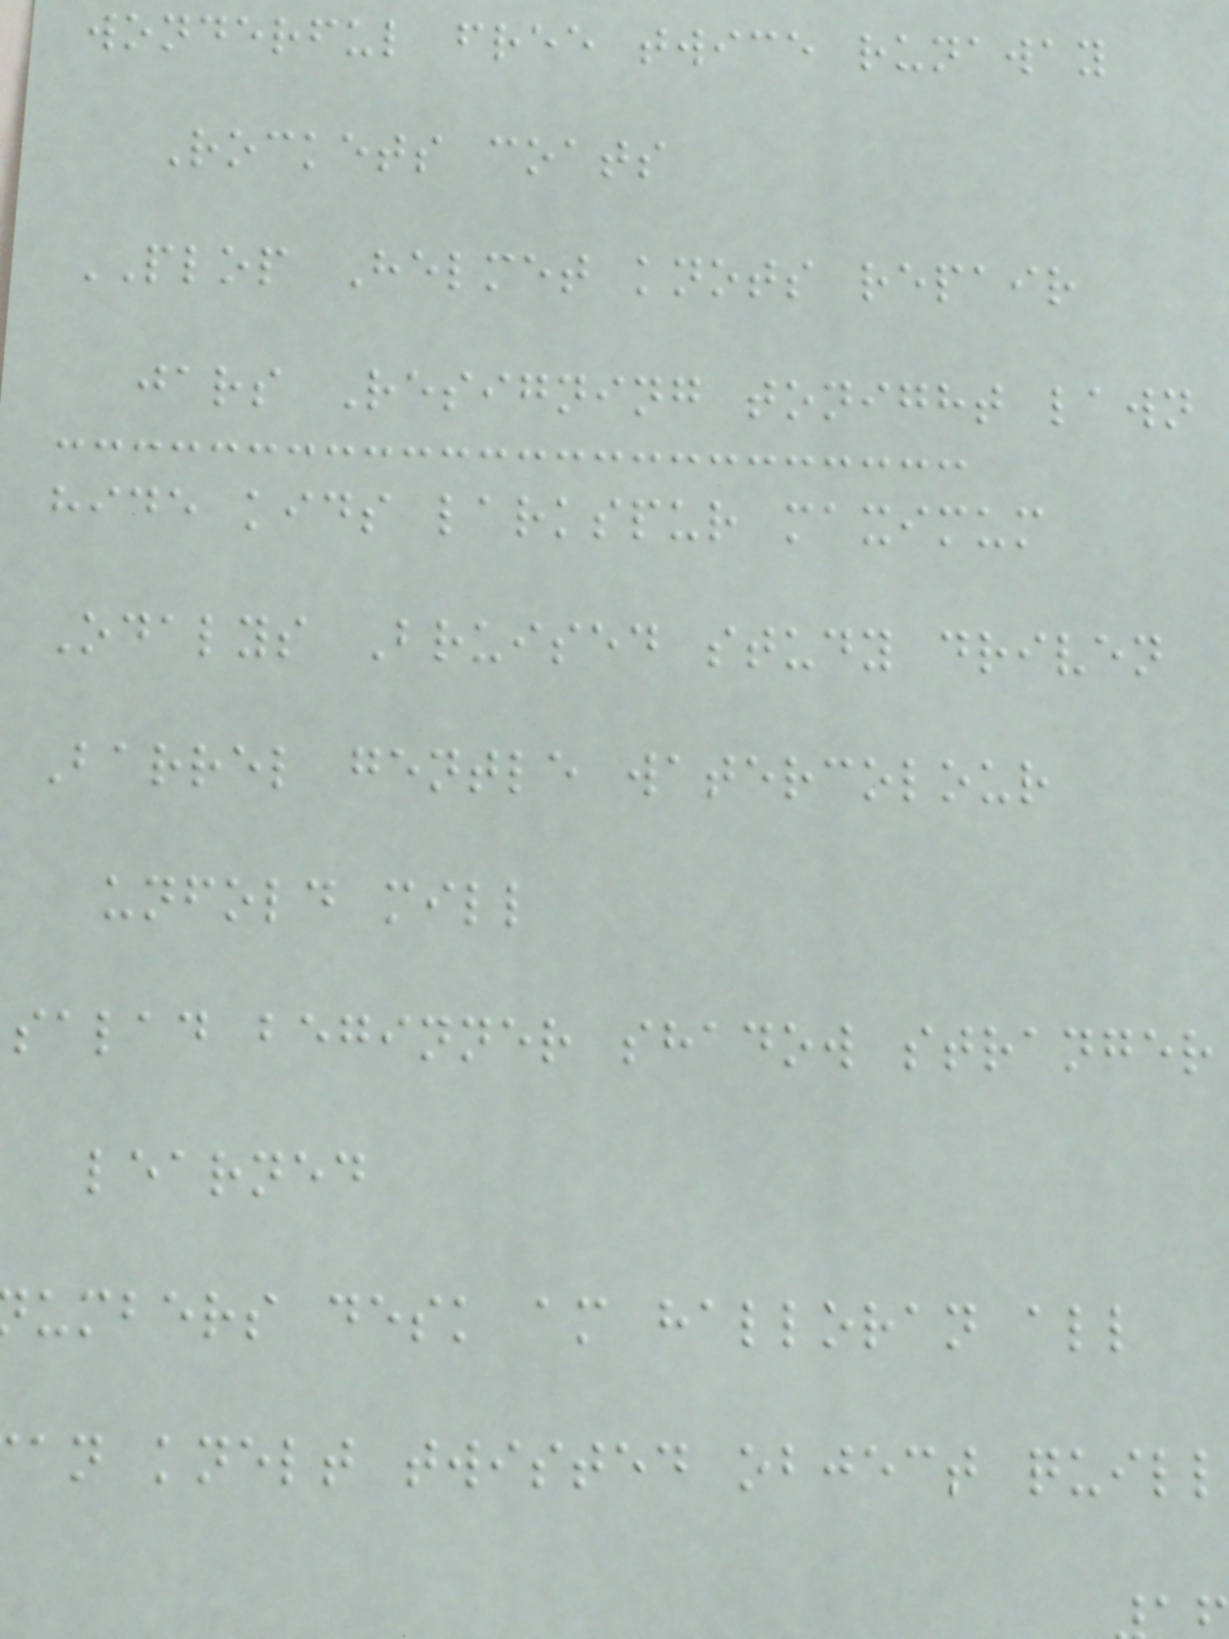wonderful free twice runaway
Rockets coats
PLOP Helmet knots repair
jars Resigning tonight lawn
hide kids larkspur maximum
Odalys Bruised study driven
Barrel gentle watercolour
unfold mill
salad beginner shadow stranger
learned
umbers desk am halloran all
an knelt twisted object quill
